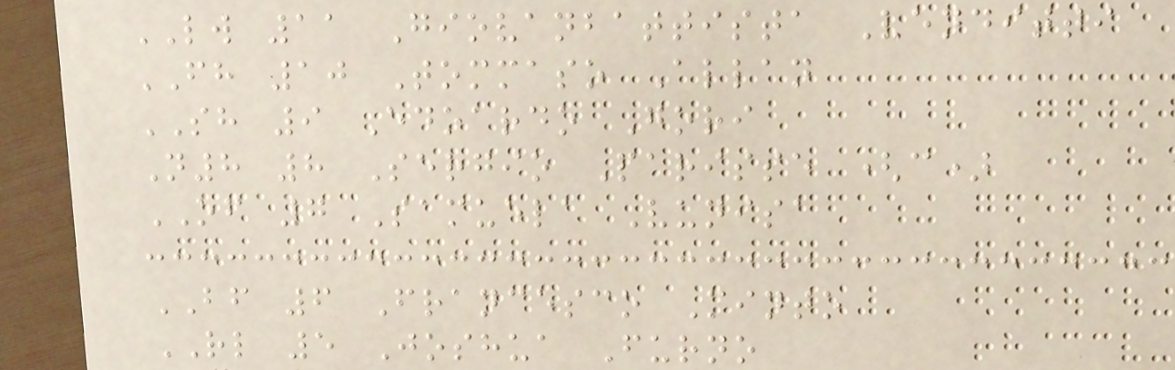LW 11 Giovanbattista Venditti
FH 10 Tommaso Allan
SH 9 Edoardo Gori
N8 8 Sergio Parisse (c)
OF 7 Samuela Vunisa
BF 6 Francesco Minto
RL 5 Joshua Furno
